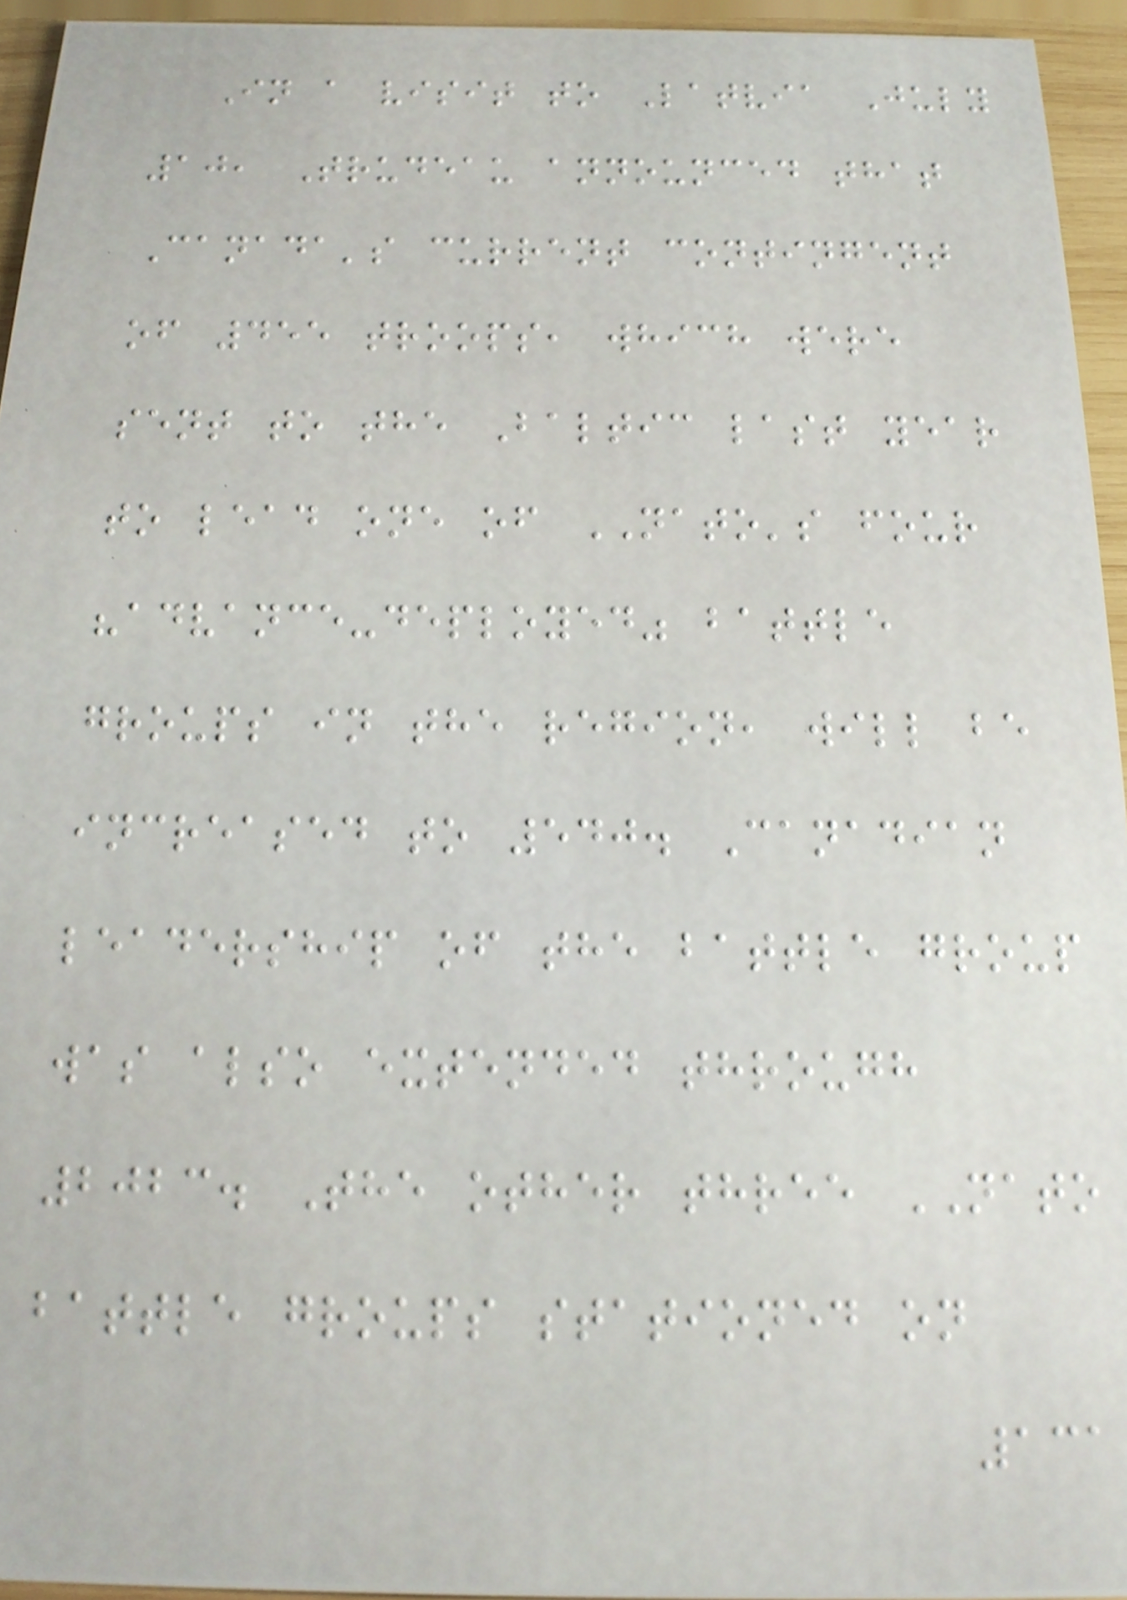In a visit to Latvia July
10, Trudeau announced that
Canada's current contingent
of 455 troops, which were
sent to the Baltic last year
to lead one of NATO's four
"advance-deployed" battle
groups in the region, will be
increased to 540. Canadian
leadership of the battle group
was also extended through
2023. The other three NATO
battle groups stationed on
131
